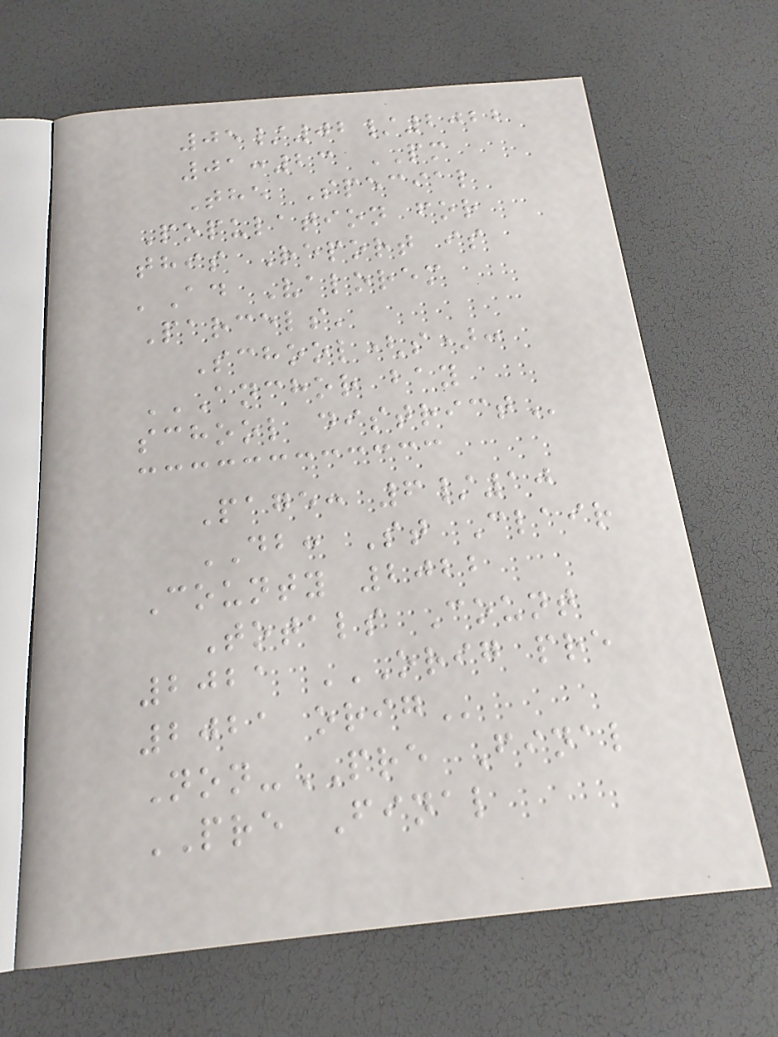05/02/2022
01:23 PM
The Special
Population for
this Report is
'Ad Valorem
Parcels'
School(s):
ANCHOR BAY
SCHOOL DISTRICT
Page: 6/10
DB: St Clair
County 2022
Totals Count
2021 ORIG PRE
2021 ORIG
Non-PRE Final
PRE Final
